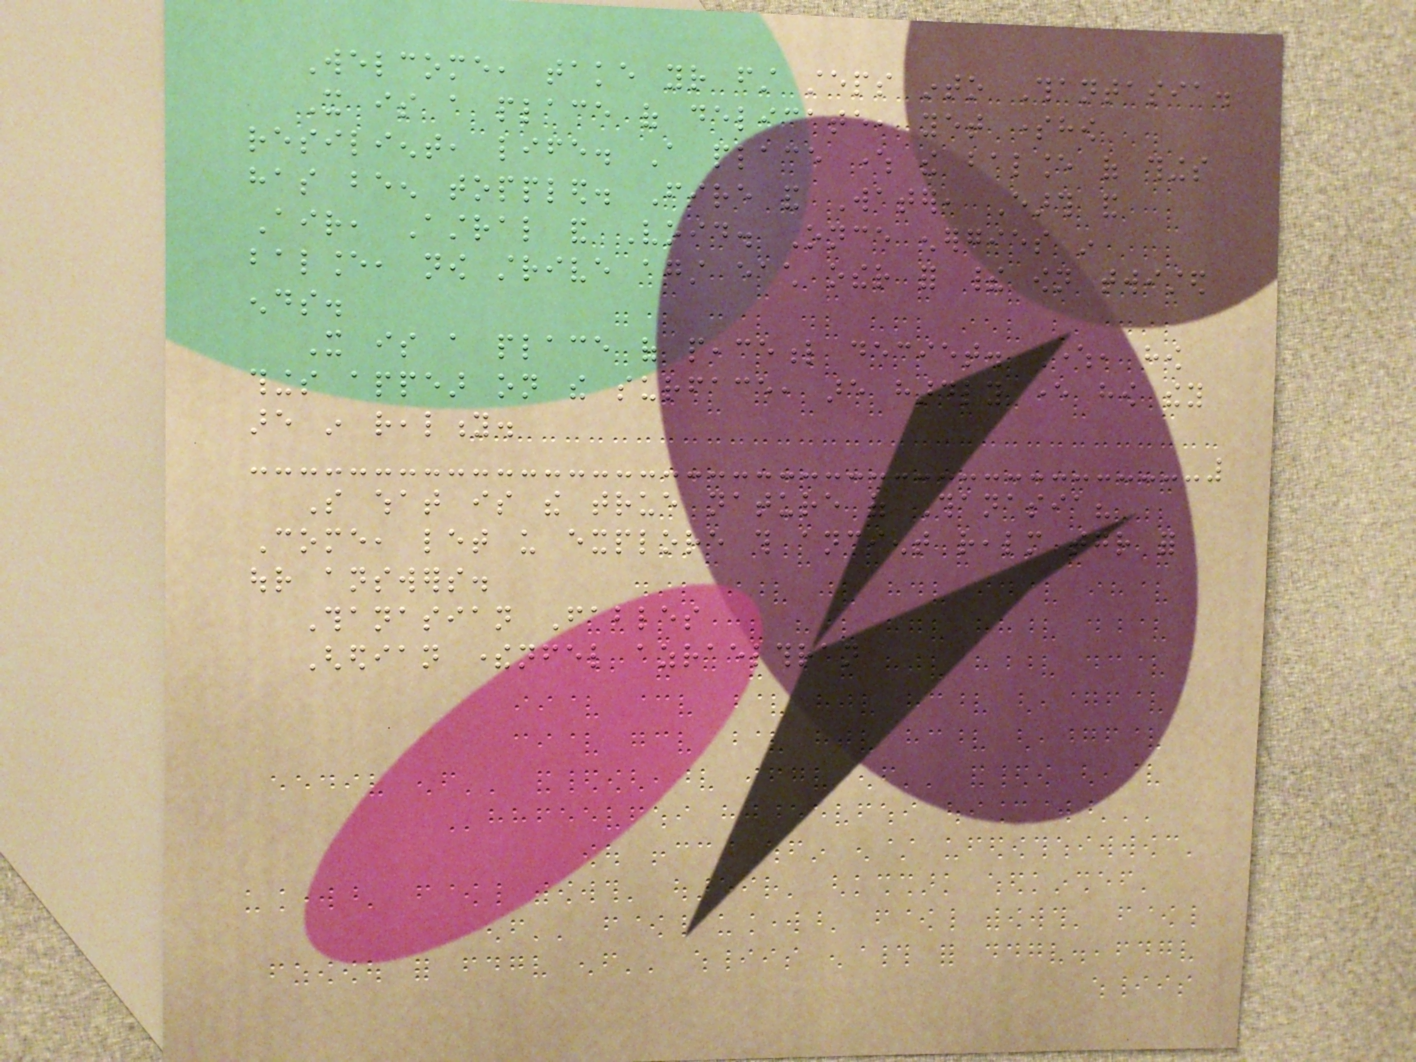Welcome, take your first steps into Thantasia.
It is a place of delicate, yet somehow
resilient, life. A place where the balance of things
has been toppled. Fire and Water, Earth and
Air, Astral and Void. Once energies in
balance, now strive against each other for their own twisted
ends.
It is a place of peaceful deciet. Where, how
things appear on the surface, are hardly ever how they
are in reality.
So what is the true nature of Thanasia?
Come, let us explore this ancient realm together for
our answers.
Thanasian Fables
Ghedian therenfel azraelthran
